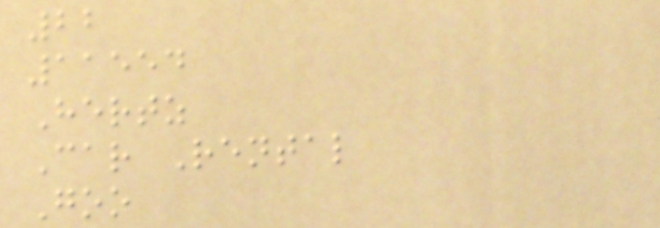22
11554
Hertz
Car Rental
Goo
